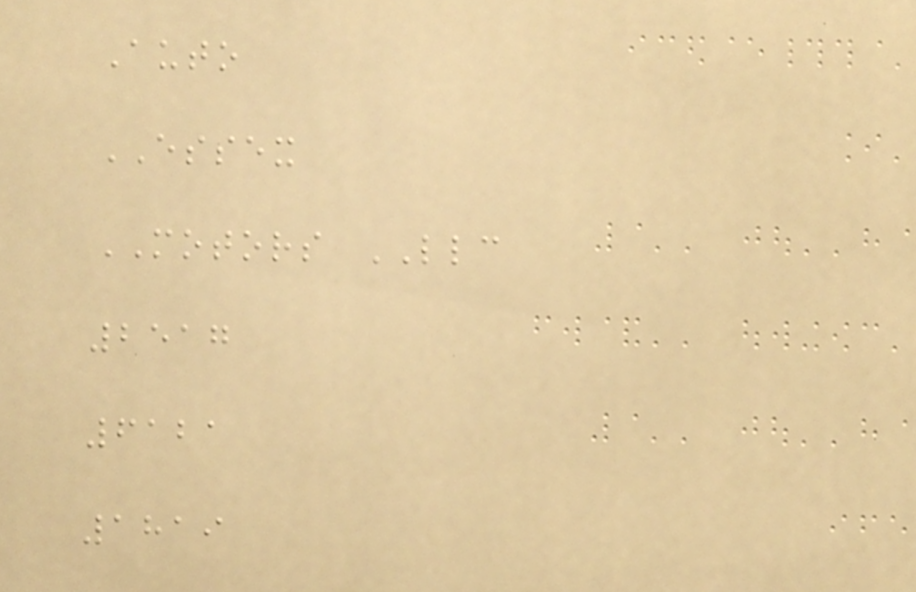Auto
ESSEX
MOTORS LLC
2517
6121
1819
